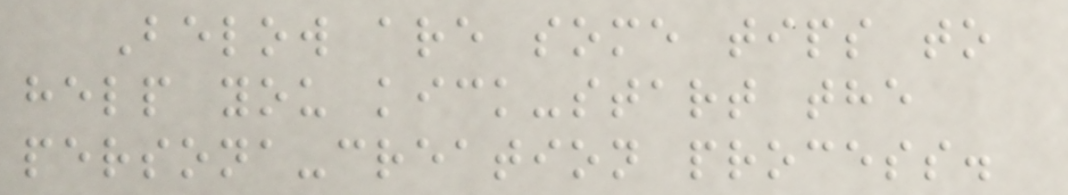Below are some tips to
help you kick-start the
persona-creation process.
